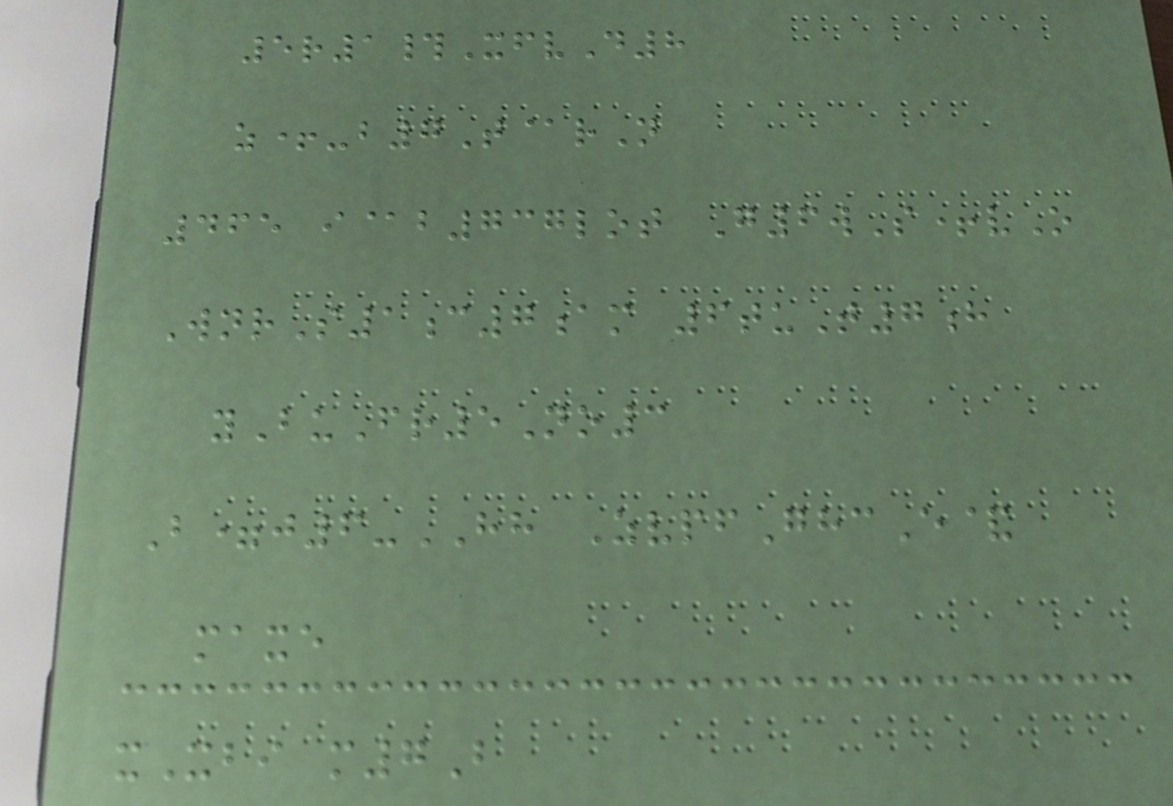5r1#XfvD8
z+-b7T@rN
465 i@b737lot G6wS+vO
WnrS1c7am 6tuT7h
yBuFr5No3
B=j6-HH ZvpfGhcE&
maxe
xXbi m7B
